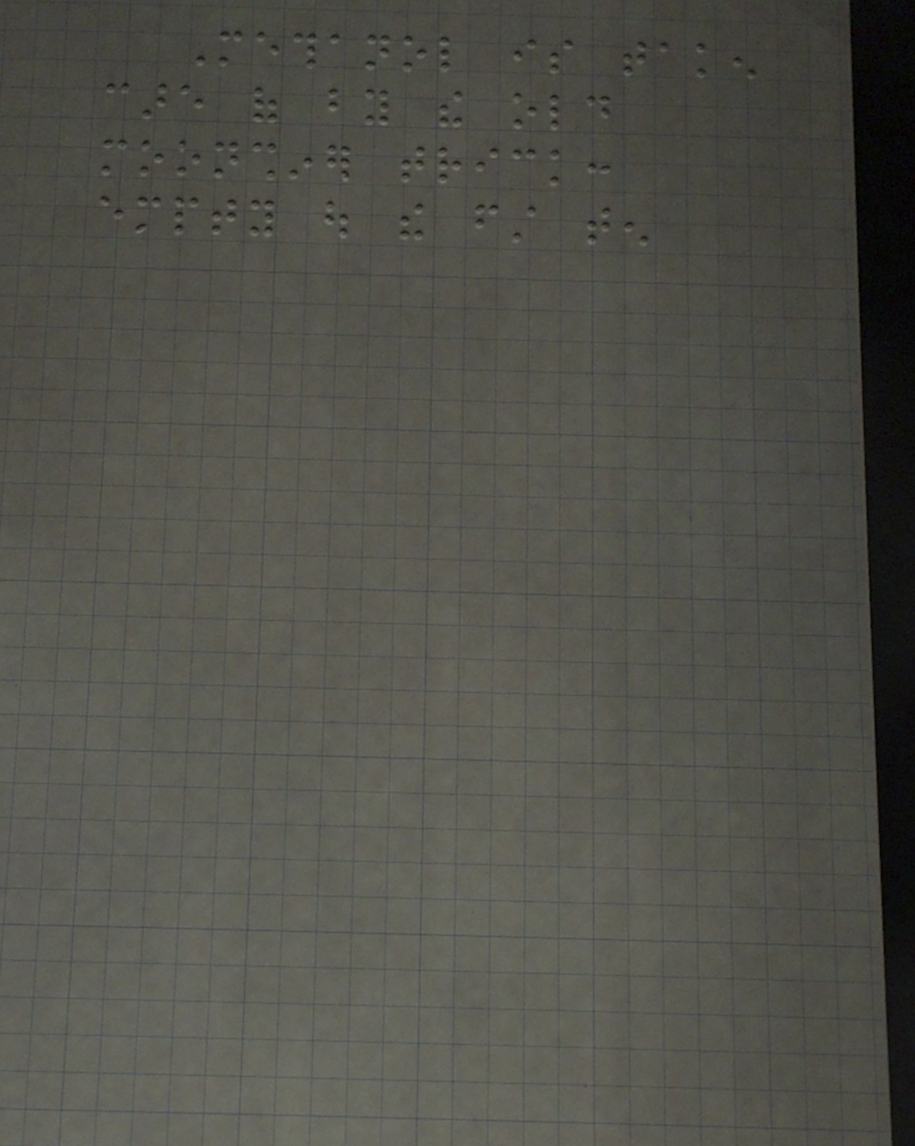Methanol is taken
care of by the old
moonshiner trick:
empty out the first ten
